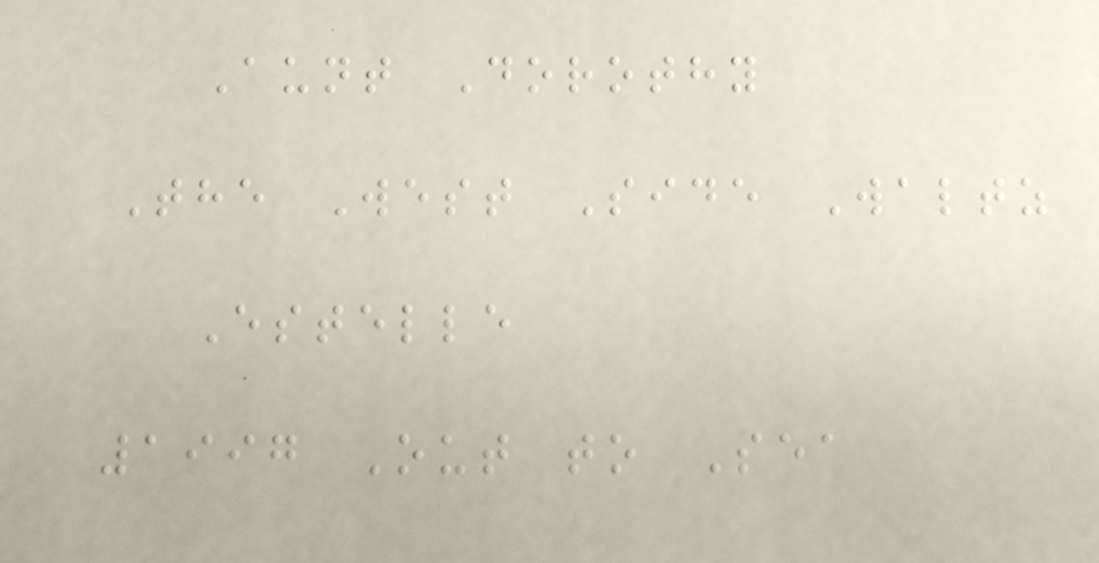Aunt Dorothy
The West Side Waltz
Estelle
1997 Out to Sea
